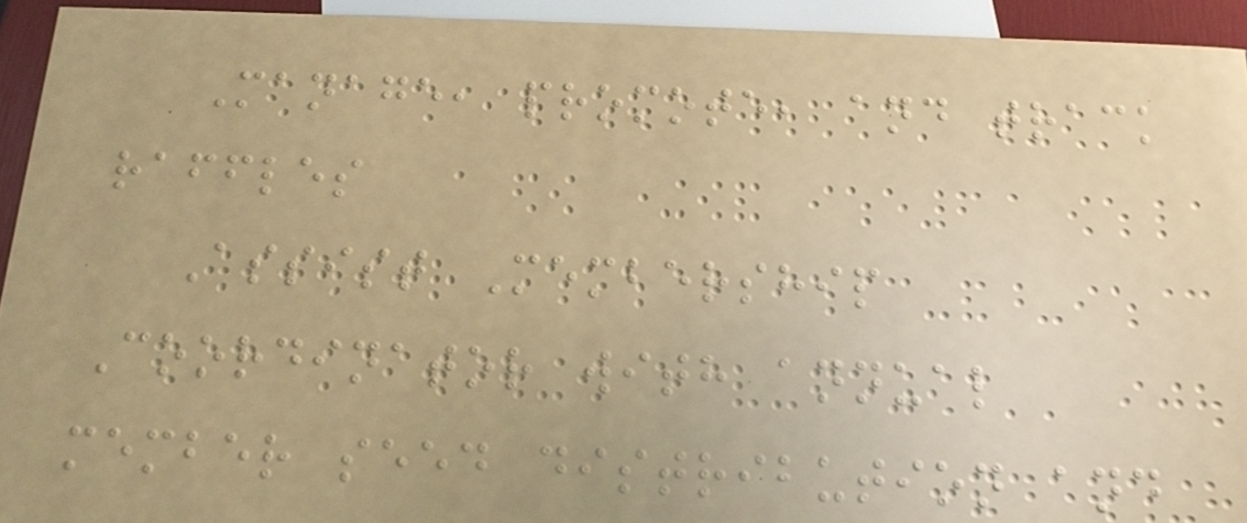Manage, promote, and track
raffles
Assist Membership
Coordinator with annual
member seed distribution and
